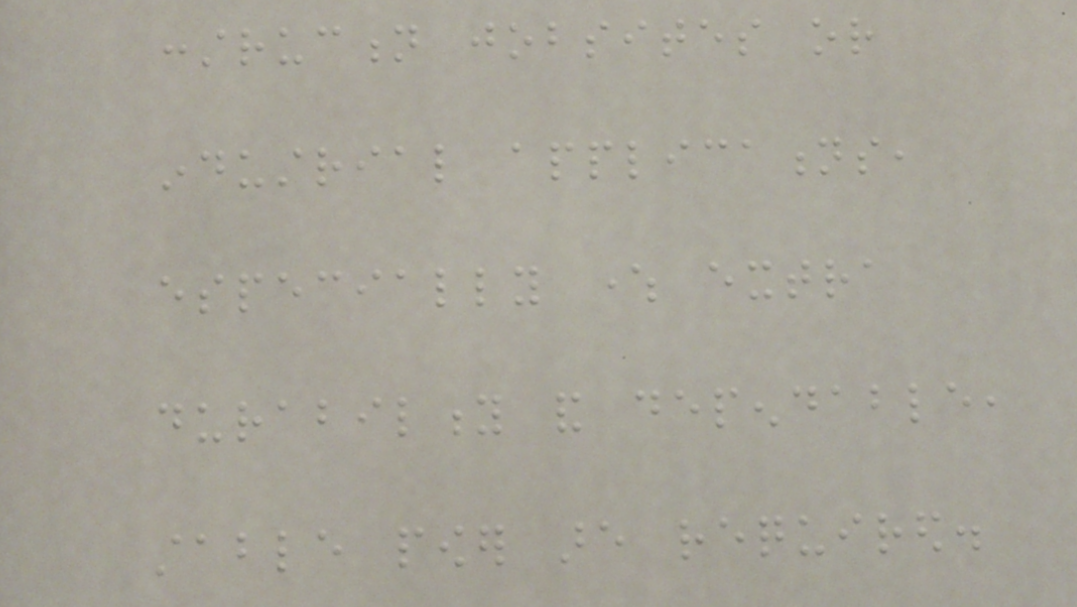construction jobsites or
industrial applications,
especially where extra
durability and dependable,
stable power are required.
